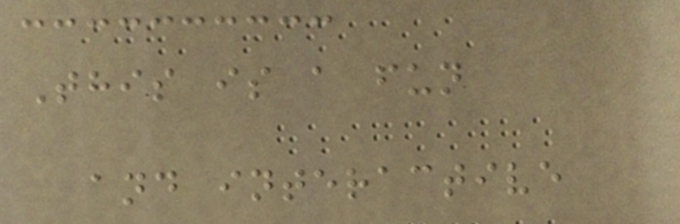This is a fun
and interactive
